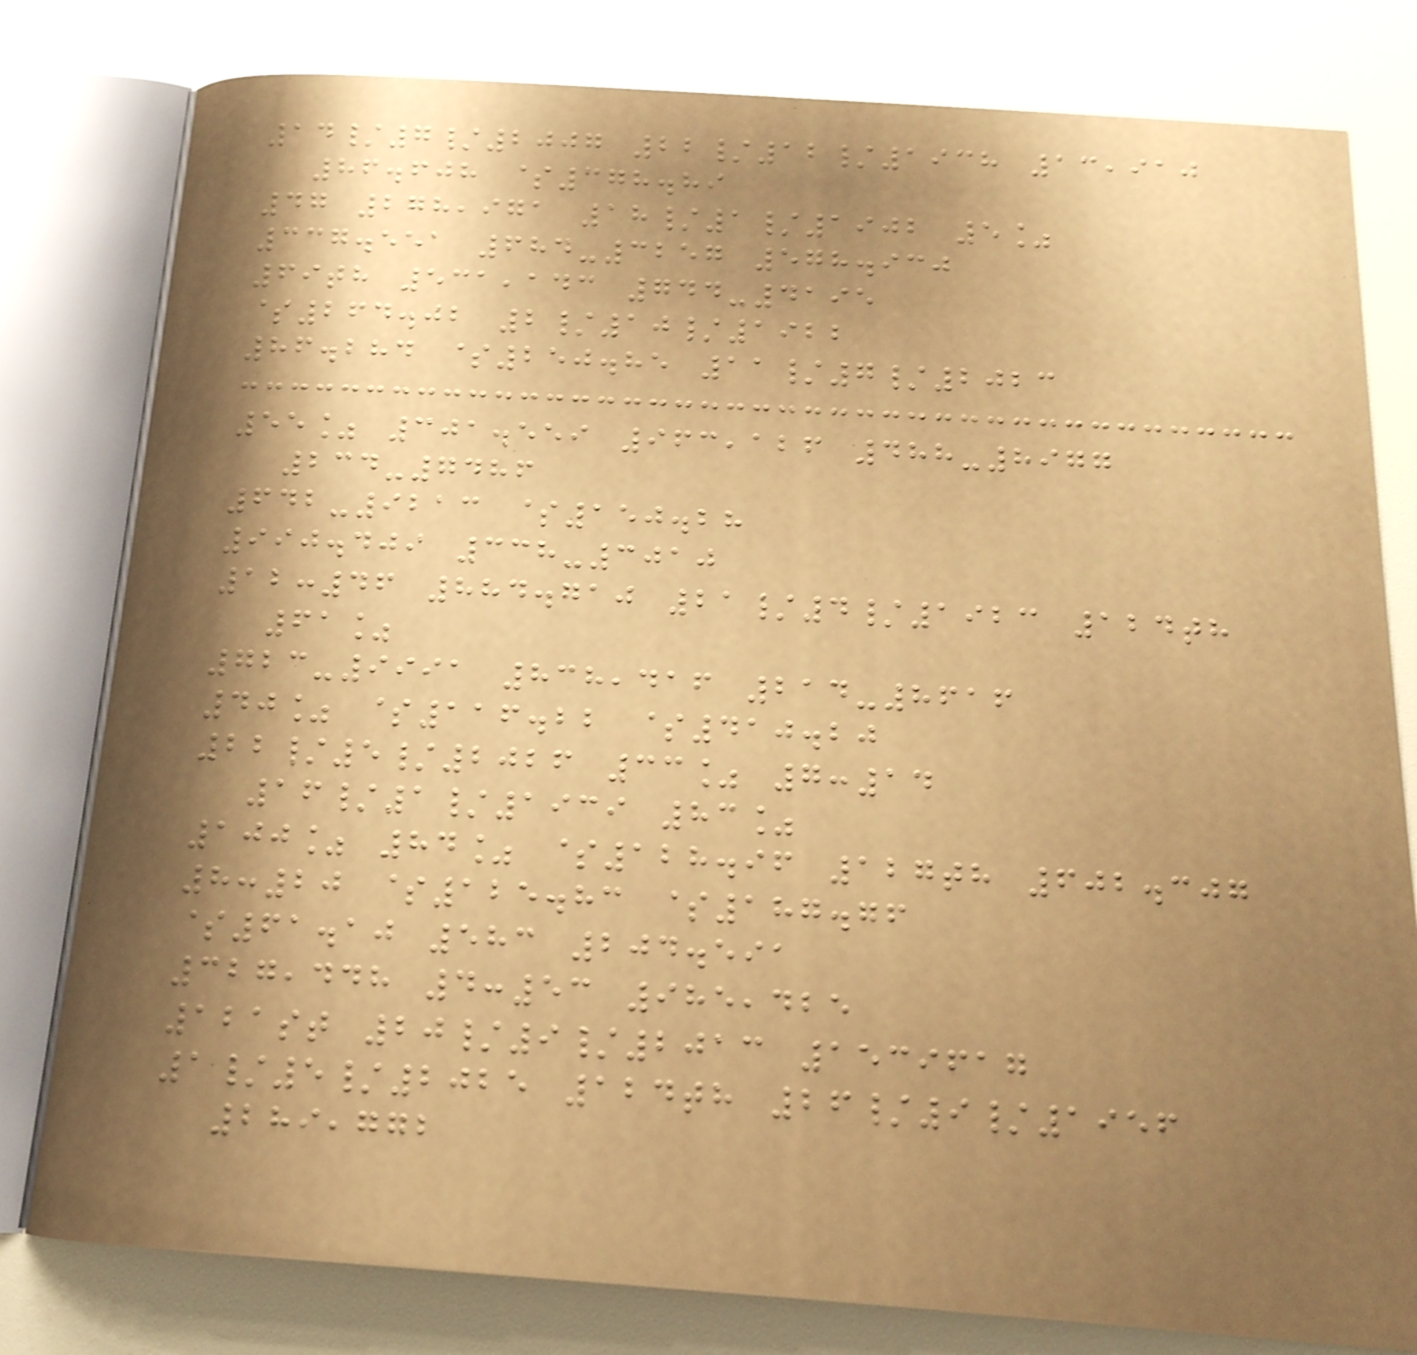14/7/2007 22/12/1938 13,910
86.608 $378.89
47 278,971 18/1/1902 5%
337.551 684-3257 578.930
69th 531,143 744-4195
$264.02 2/10/1922
86.284 $250.85 11/7/2023
55% 301.559 963,126 488-8977
234-7486
642-9213 $150.28
990.409 338-3010
12:46 884.710 21/4/1923 124th
61%
723-9991 838,416 214-8616
40% $116.22 $410.20
22/5/2026 33% 7:14
16/1/1939 83%
100% 84% $128.96 127th 602.307
8:20 $125.83 $187.76
$61.10 583 204.591
327,448 4:53 985,425
121st 20/9/2013 1539617
1/5/2025 124th 26/9/1956
289,772
